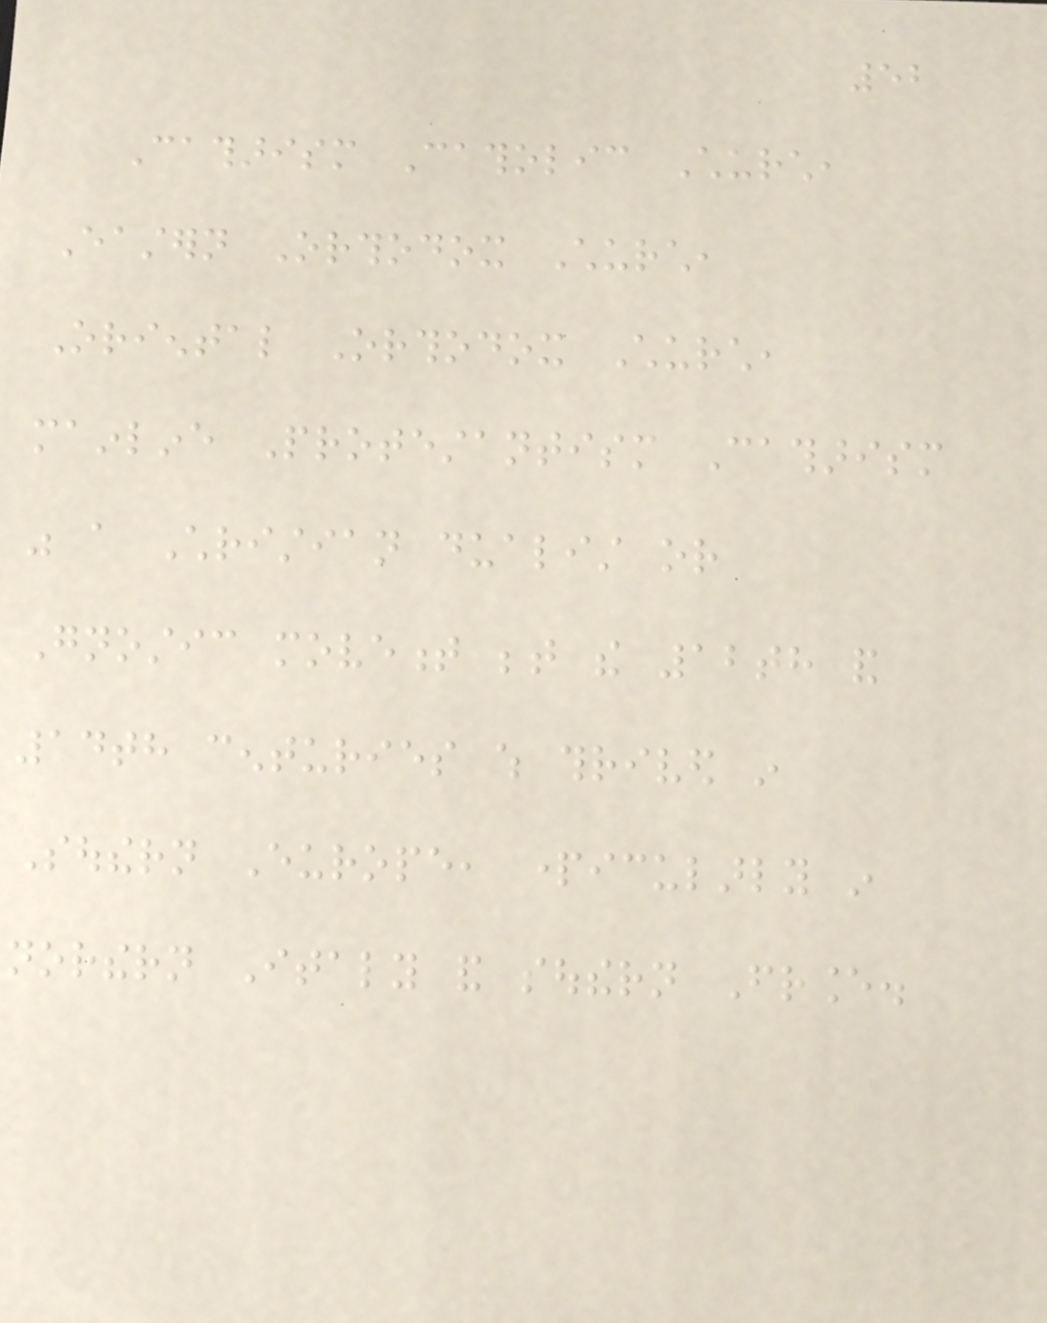52
Catharism Catholic Church,
Eastern Orthodox Church,
Oriental Orthodox Church,
mainline Protestantism Catharism
was a Christian dualist or
Gnostic movement between the 12th and
14th centuries which thrived in
Southern Europe, particularly in
northern Italy and southern France.
